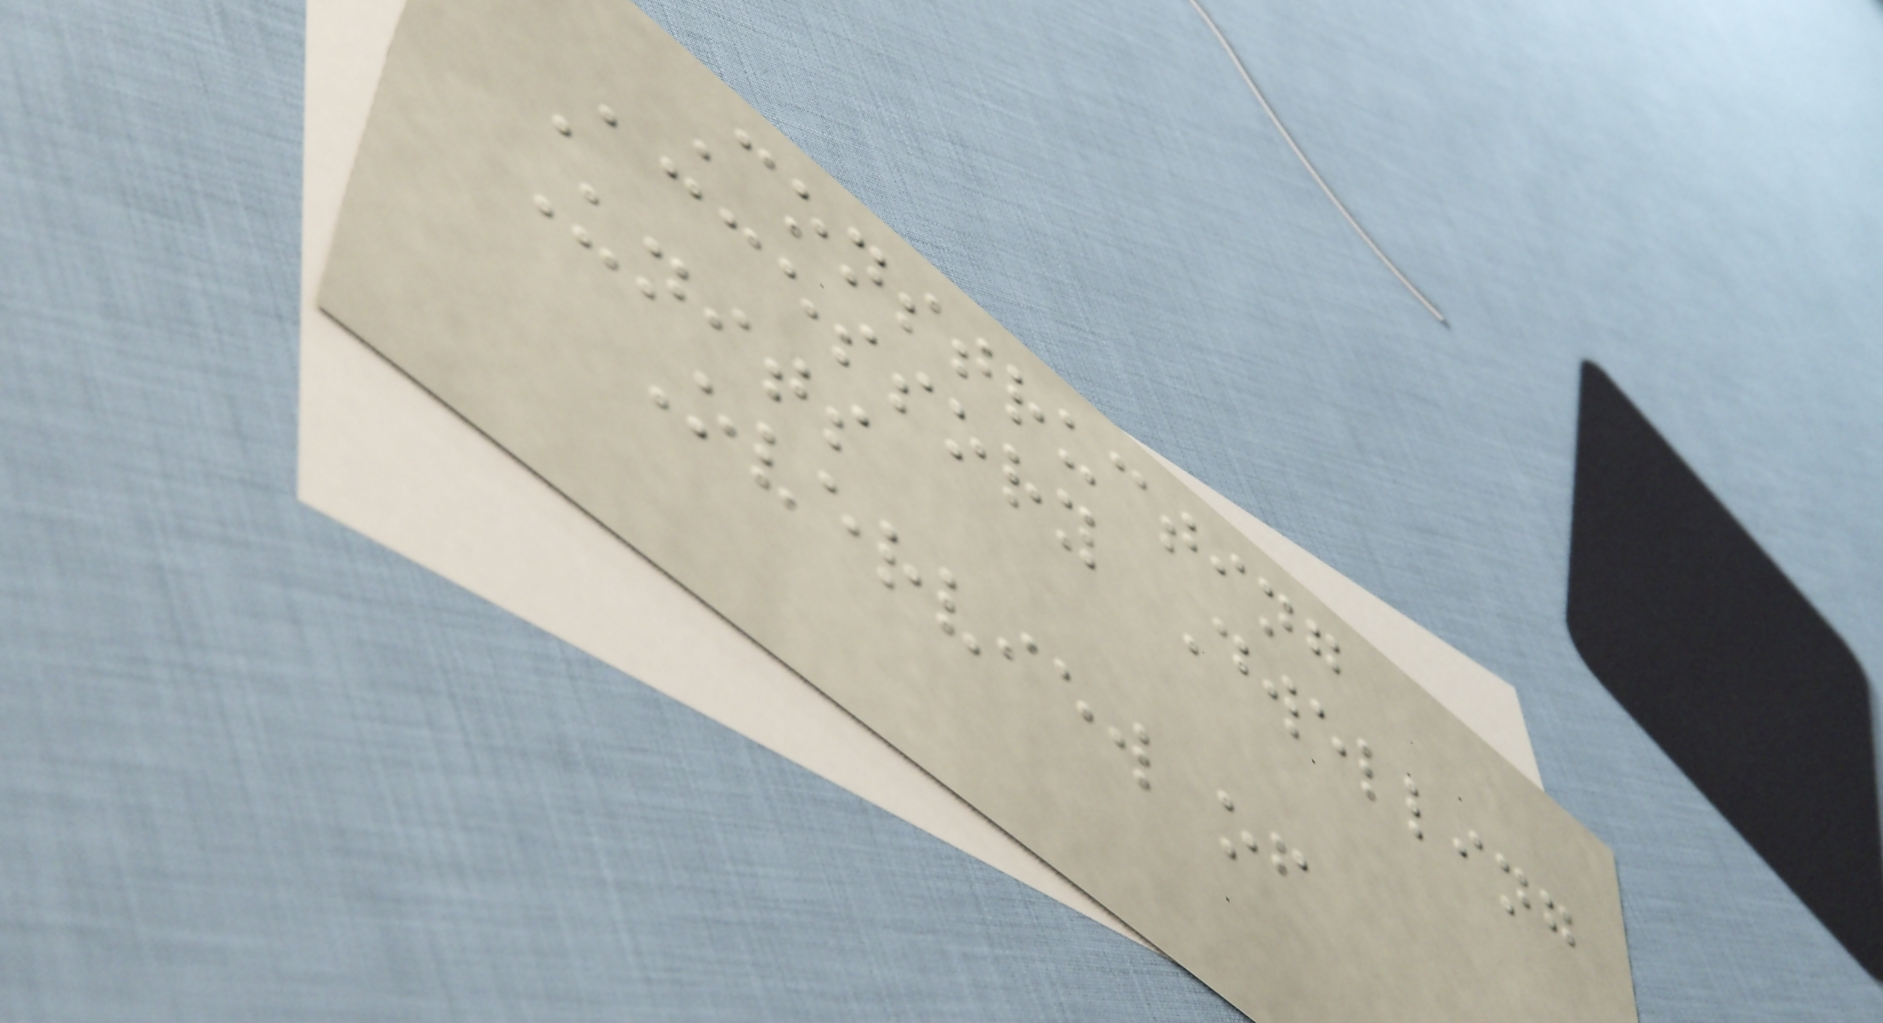Constructing
Accessory Dwelling
Units
Overview of
